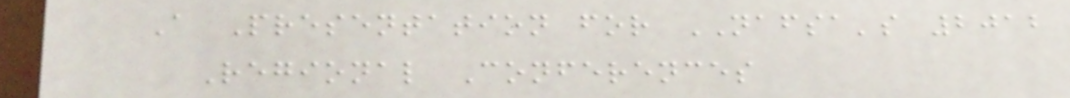A Presentation for NAFSA's 2012
Regional Conferences
